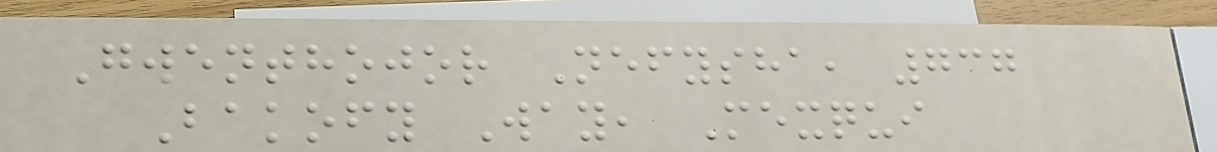Gwenthojor Nefysha, 737
Bakofy Way, Mexqui
